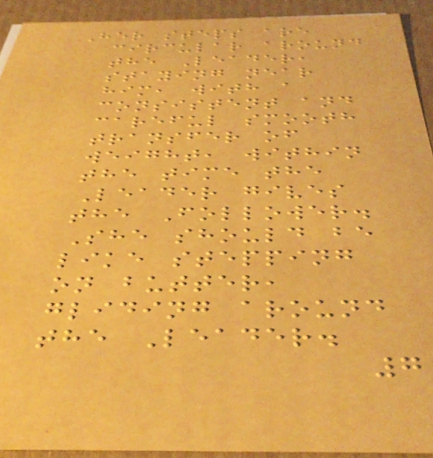Her steps are
circular around
the Leader,
staying near
him, with a
consistent and
careful smooth
transfer of
weight, within
the time the
Leader gives
the Follower.
She should be
like stepping
on butter,
gliding around
the Leader.
7
